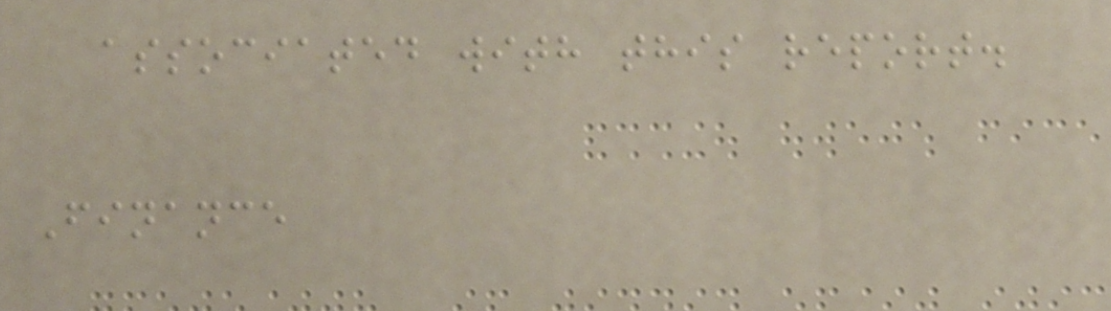associated with this report.
Finance
